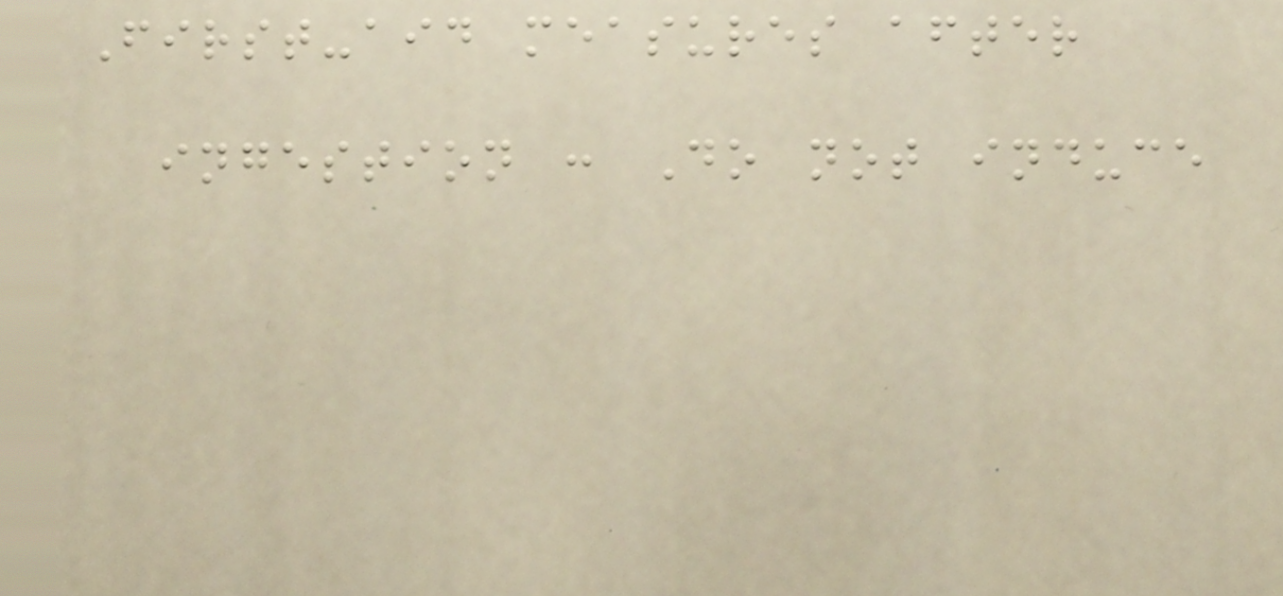First-aid measures after
ingestion : Do not induce
